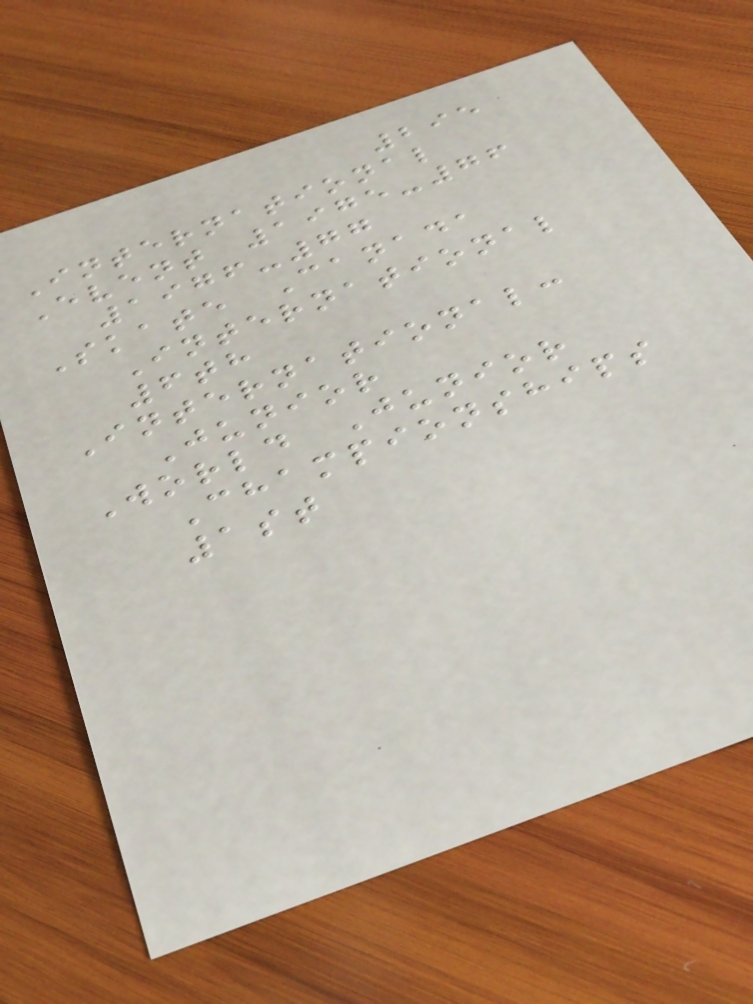295
International
Event 1975-76
1976-77
Skate Canada
International
6th
International:
Junior
World Junior
Championships
1st
